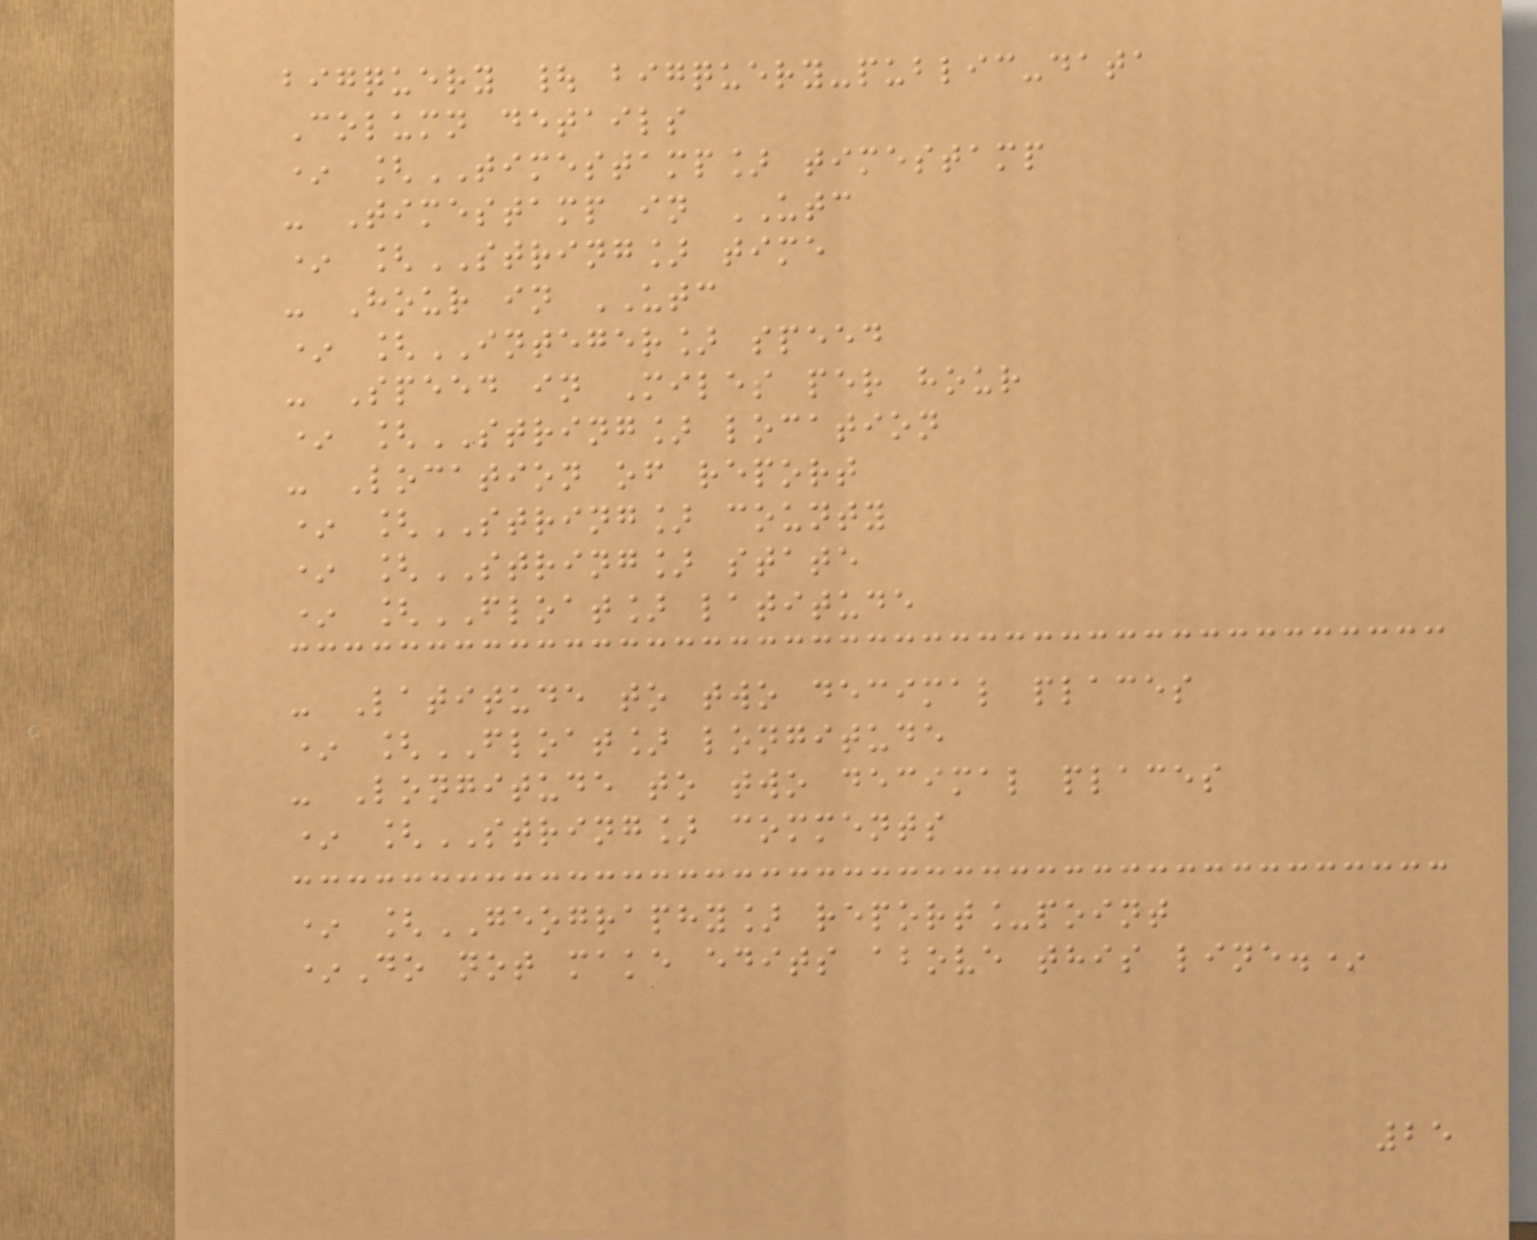bigquery | bigquery-public-data
Column details
* [TIMESTAMP] timestamp
- Timestamp in UTC
* [STRING] time
- Hour in UTC
* [INTEGER] speed
- Speed in Miles per hour
* [STRING] location
- Location of report
* [STRING] county
* [STRING] state
* [FLOAT] latitude
- Latitude to two decimal places
* [FLOAT] longitude
- Longitude to two decimal places
* [STRING] comments
* [GEOGRAPHY] report_point
*Do not make edits above this line.*
25
